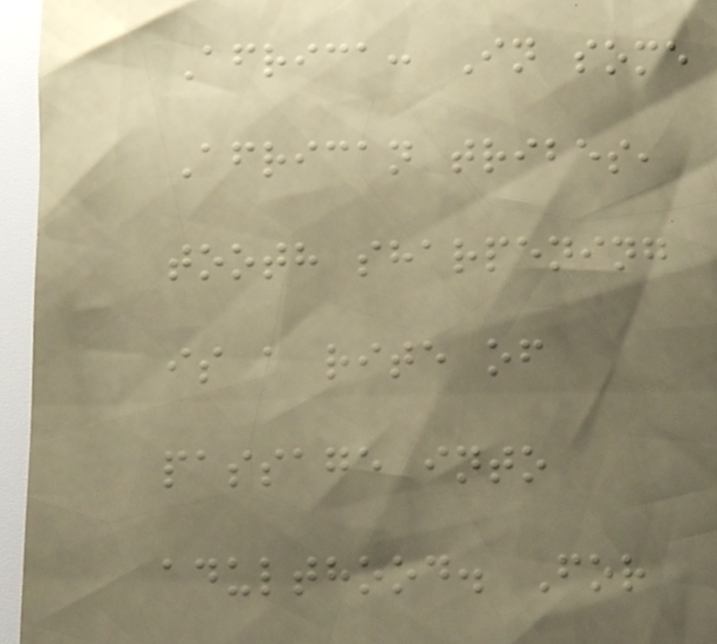Africa: In some
African tribes,
tooth sharpening
is a rite of
passage into
adulthood. For
